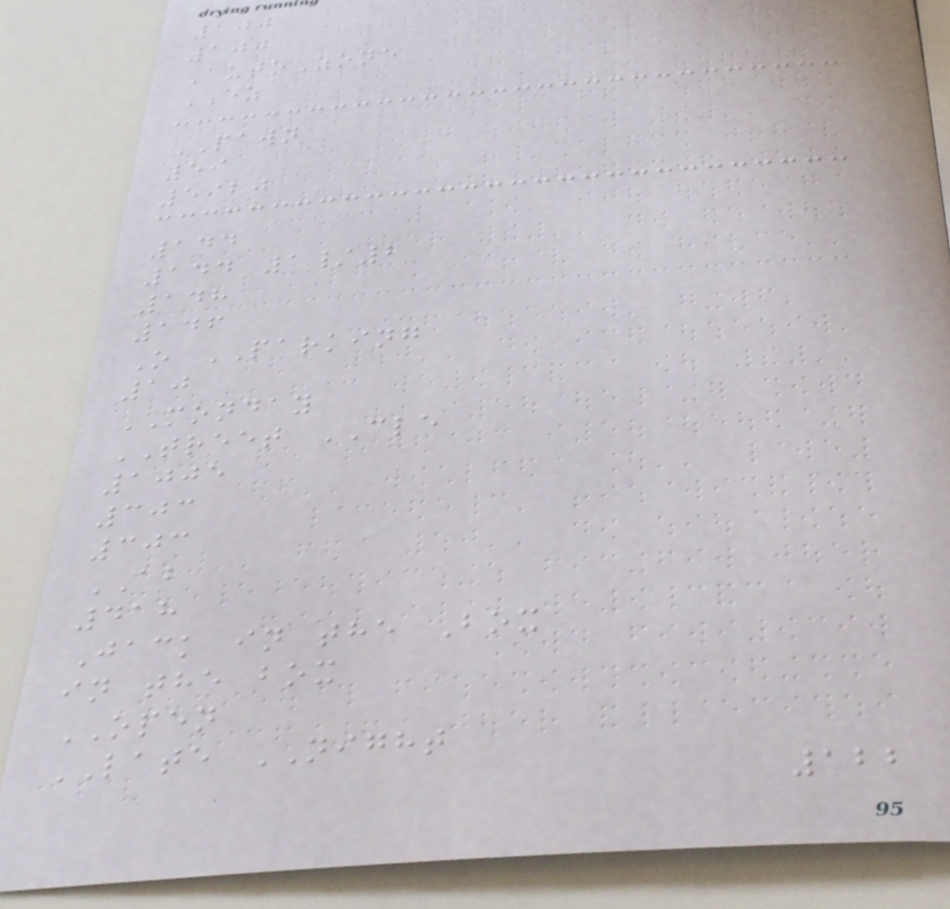100
100
AutoZone
EZ
PAWN
59
5920
144
144 1/2
148
146
O PARKING
10
MONDAY
TREET CLE
1005
303
303
AB
418
Jack in the Box
in the box
OPEN
LATE NIGHT
122
